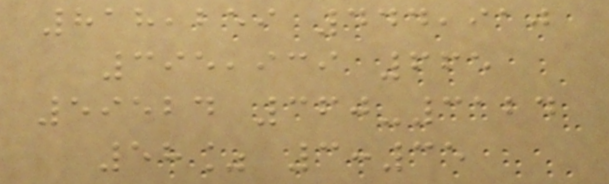818,259 444,910
395,939 665
59524 360-3124
58% 3:35
